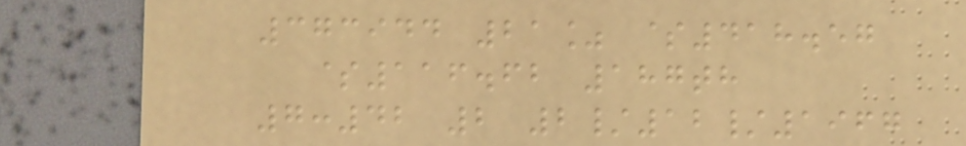373944 21% $418.57
$116.62 187th
7:42 2 2/12/1967
